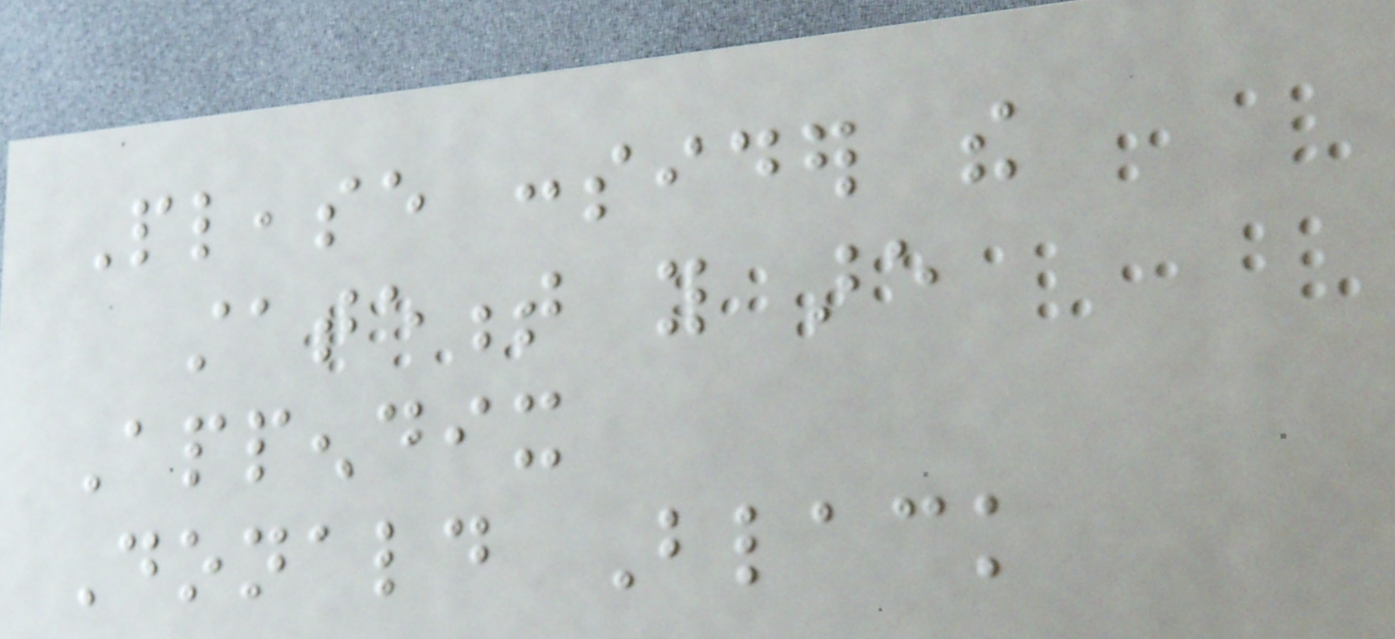Please consider the
statement you are
Appendix
Donald Black
